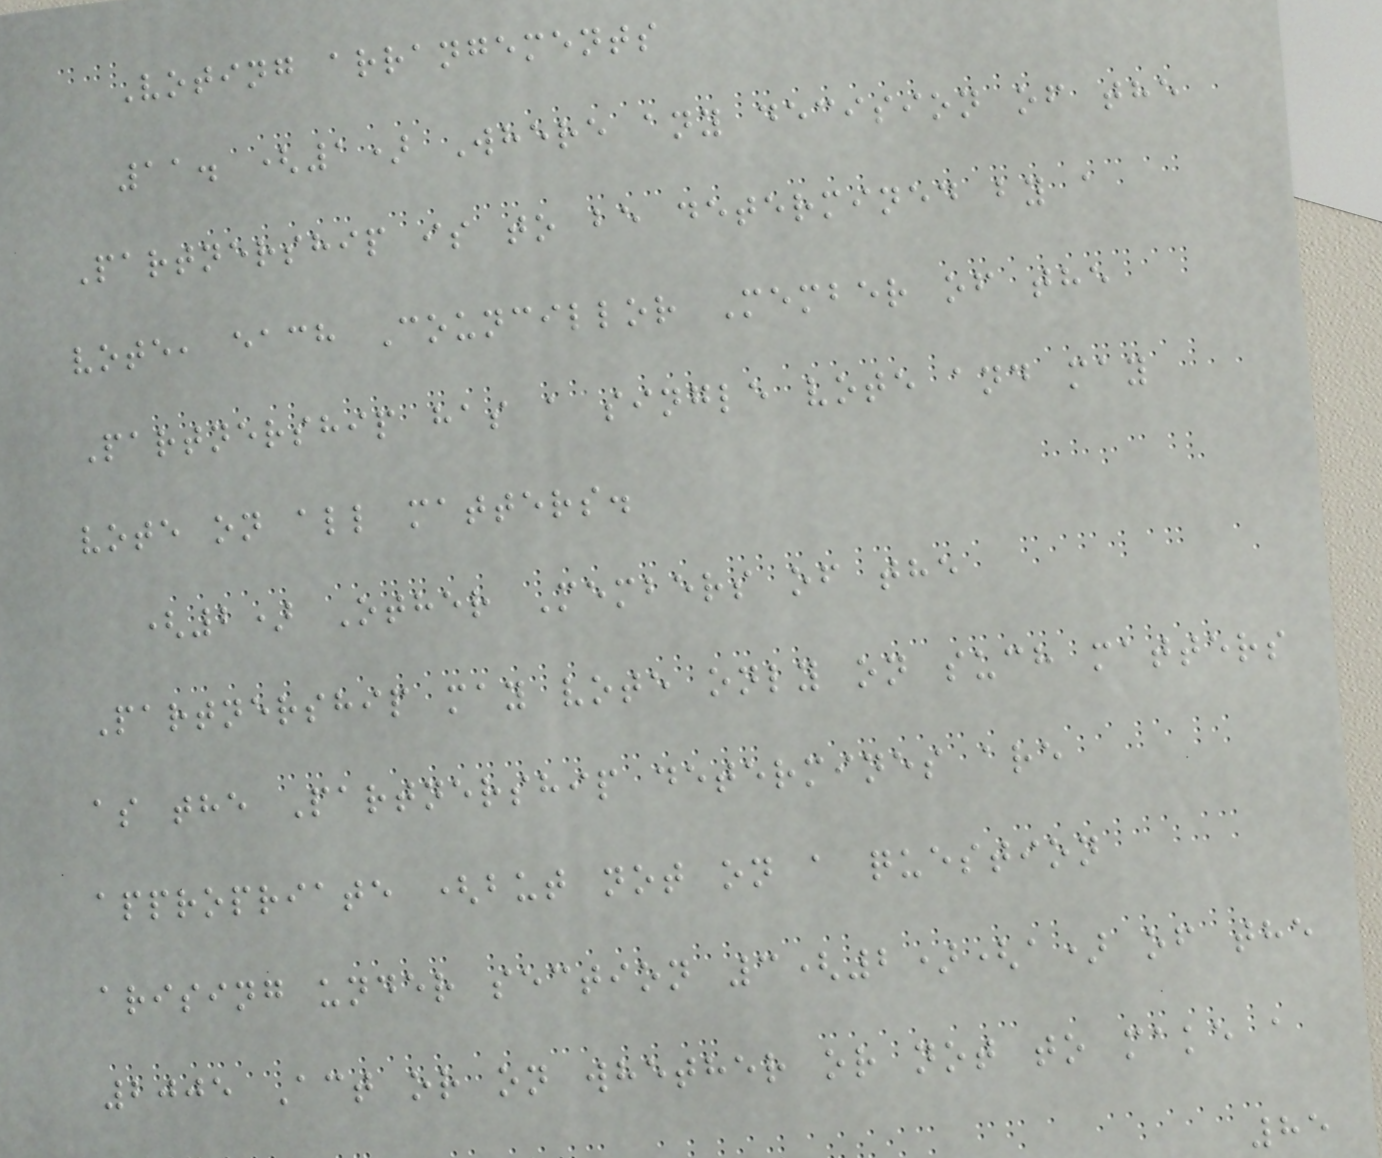Voting arrangements
11. (1) Where any decision of the
Partnership is to be determined by a
vote, each Councillor Member of the
Partnership has a single vote and may
vote on all matters.
(2) Other Members of the
Partnership may vote only on such matters
as the Partnership determines are
appropriate (but not on a question
arising under section 3(2)(a) of the
2005 Act or on whether or not to make a
85
